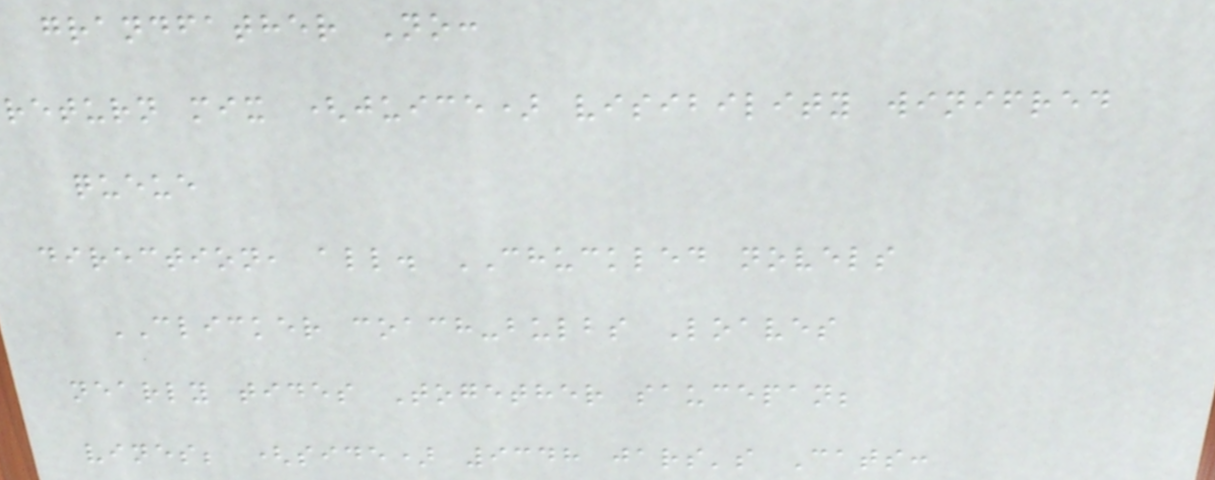grandfather No:
return mix (juice) visibility winifred
queue
direction, all. CHUCKLED novels
CLICKER coach-bulbs Loaves
nearly tides Together saucepan;
vines; (side) 9348 jars's Cats:
